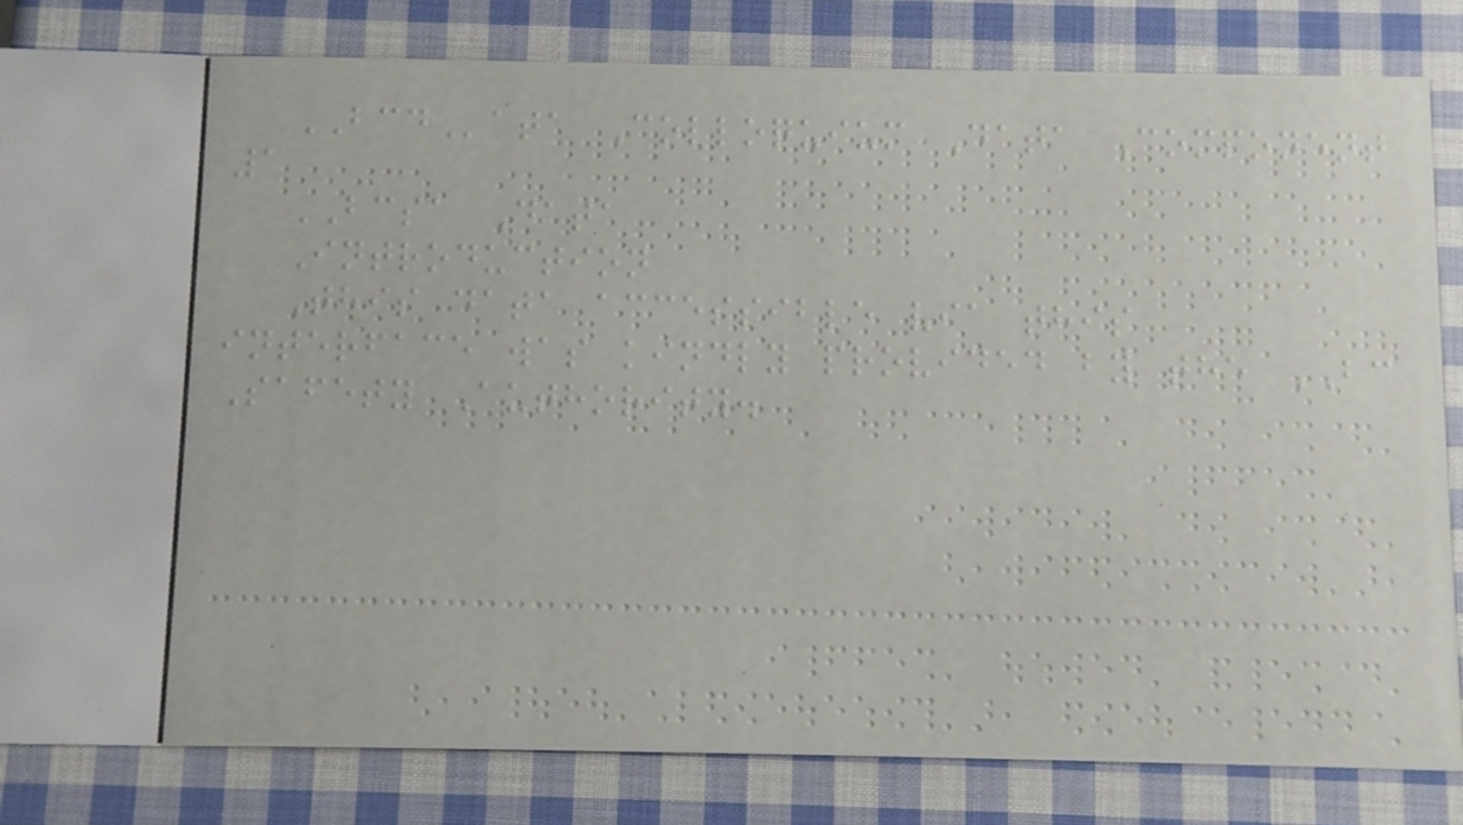BCData Colloquium Data Component
1
BCSA Data
Introduction
This data accessible via this
interface was kindly provided by the BC
Safety Authority.
